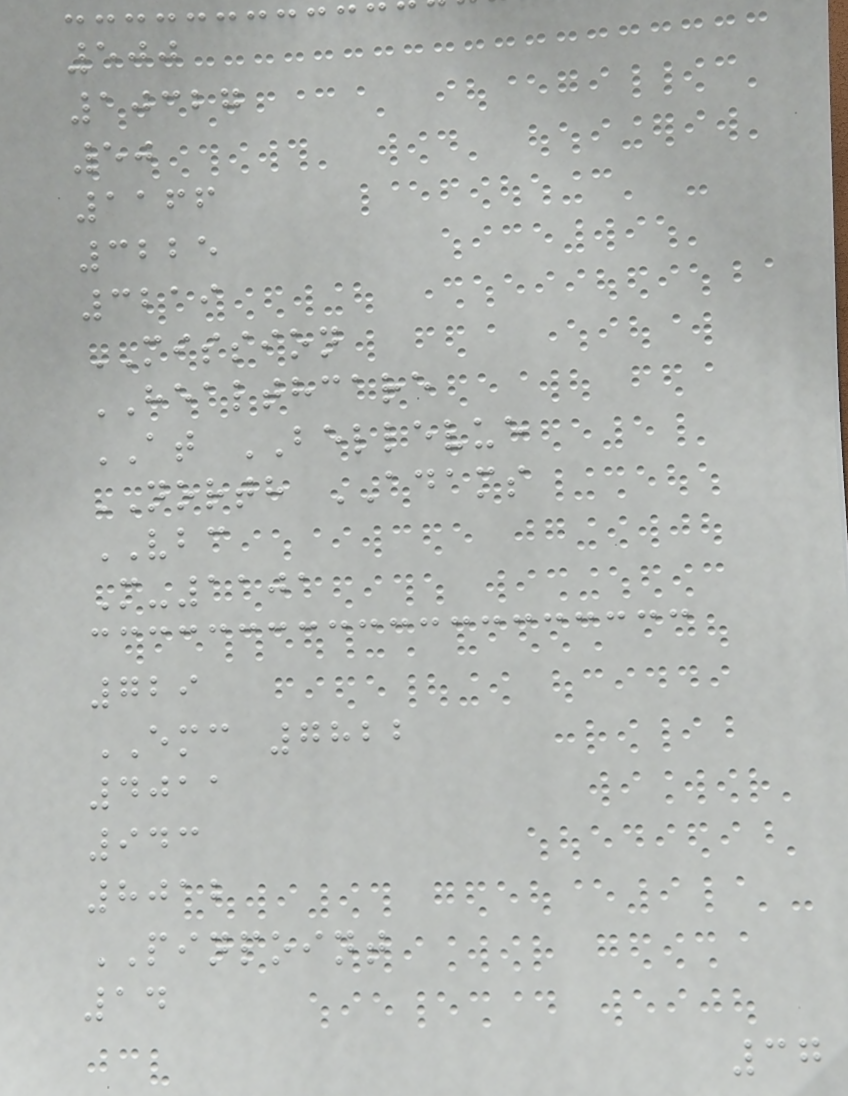500
10327
50
1166
3225
3219
MISSION
HEALTHCARE
AT BELLEVUE
NORTH ADAMS
VBC
M-1101
729
EMC 7822
4011
943
8012
PINPOINT
14
37
